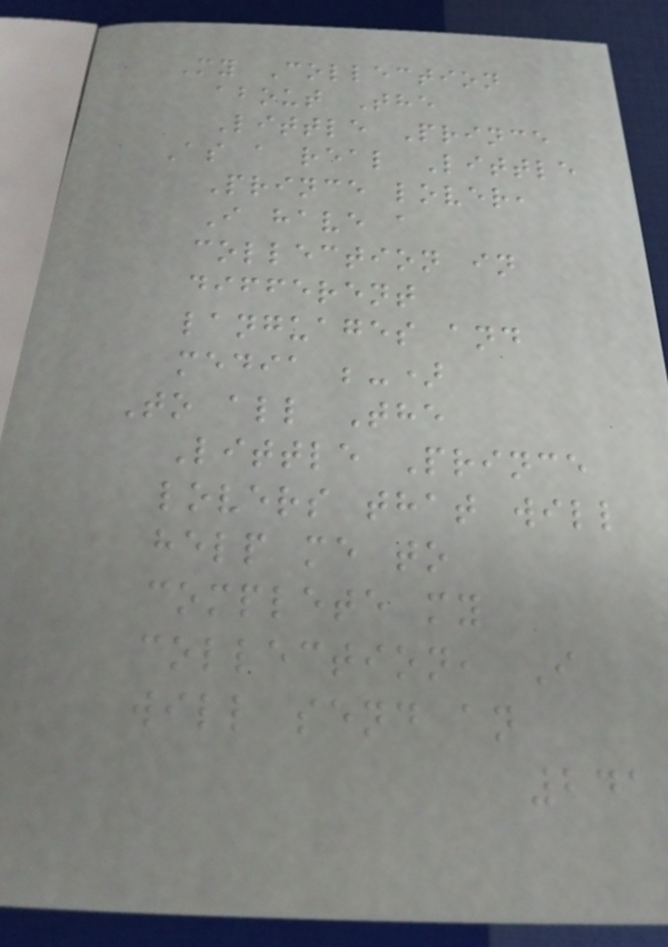My Collection
about The
Little Prince
As a real Little
Prince lover,
I have a
collection in
different
languages and
media ;-)
To all The
Little Prince
lovers that will
help me to
complete my
collection, I
will send an
241
